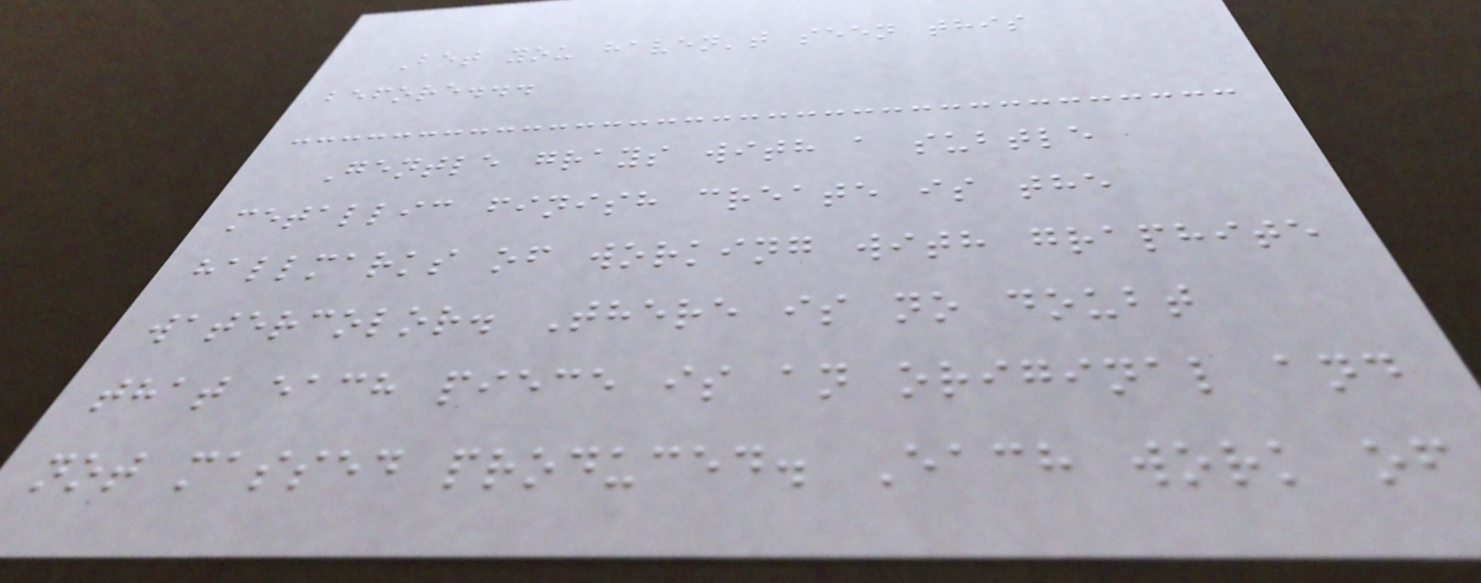Bet you haven't seen this
before...
Gentle grays with a subtle
metallic finish create is the
hallmarks of working with graphite
watercolor. There is no doubt
that each piece is an original and
not massed produced. Each work of
